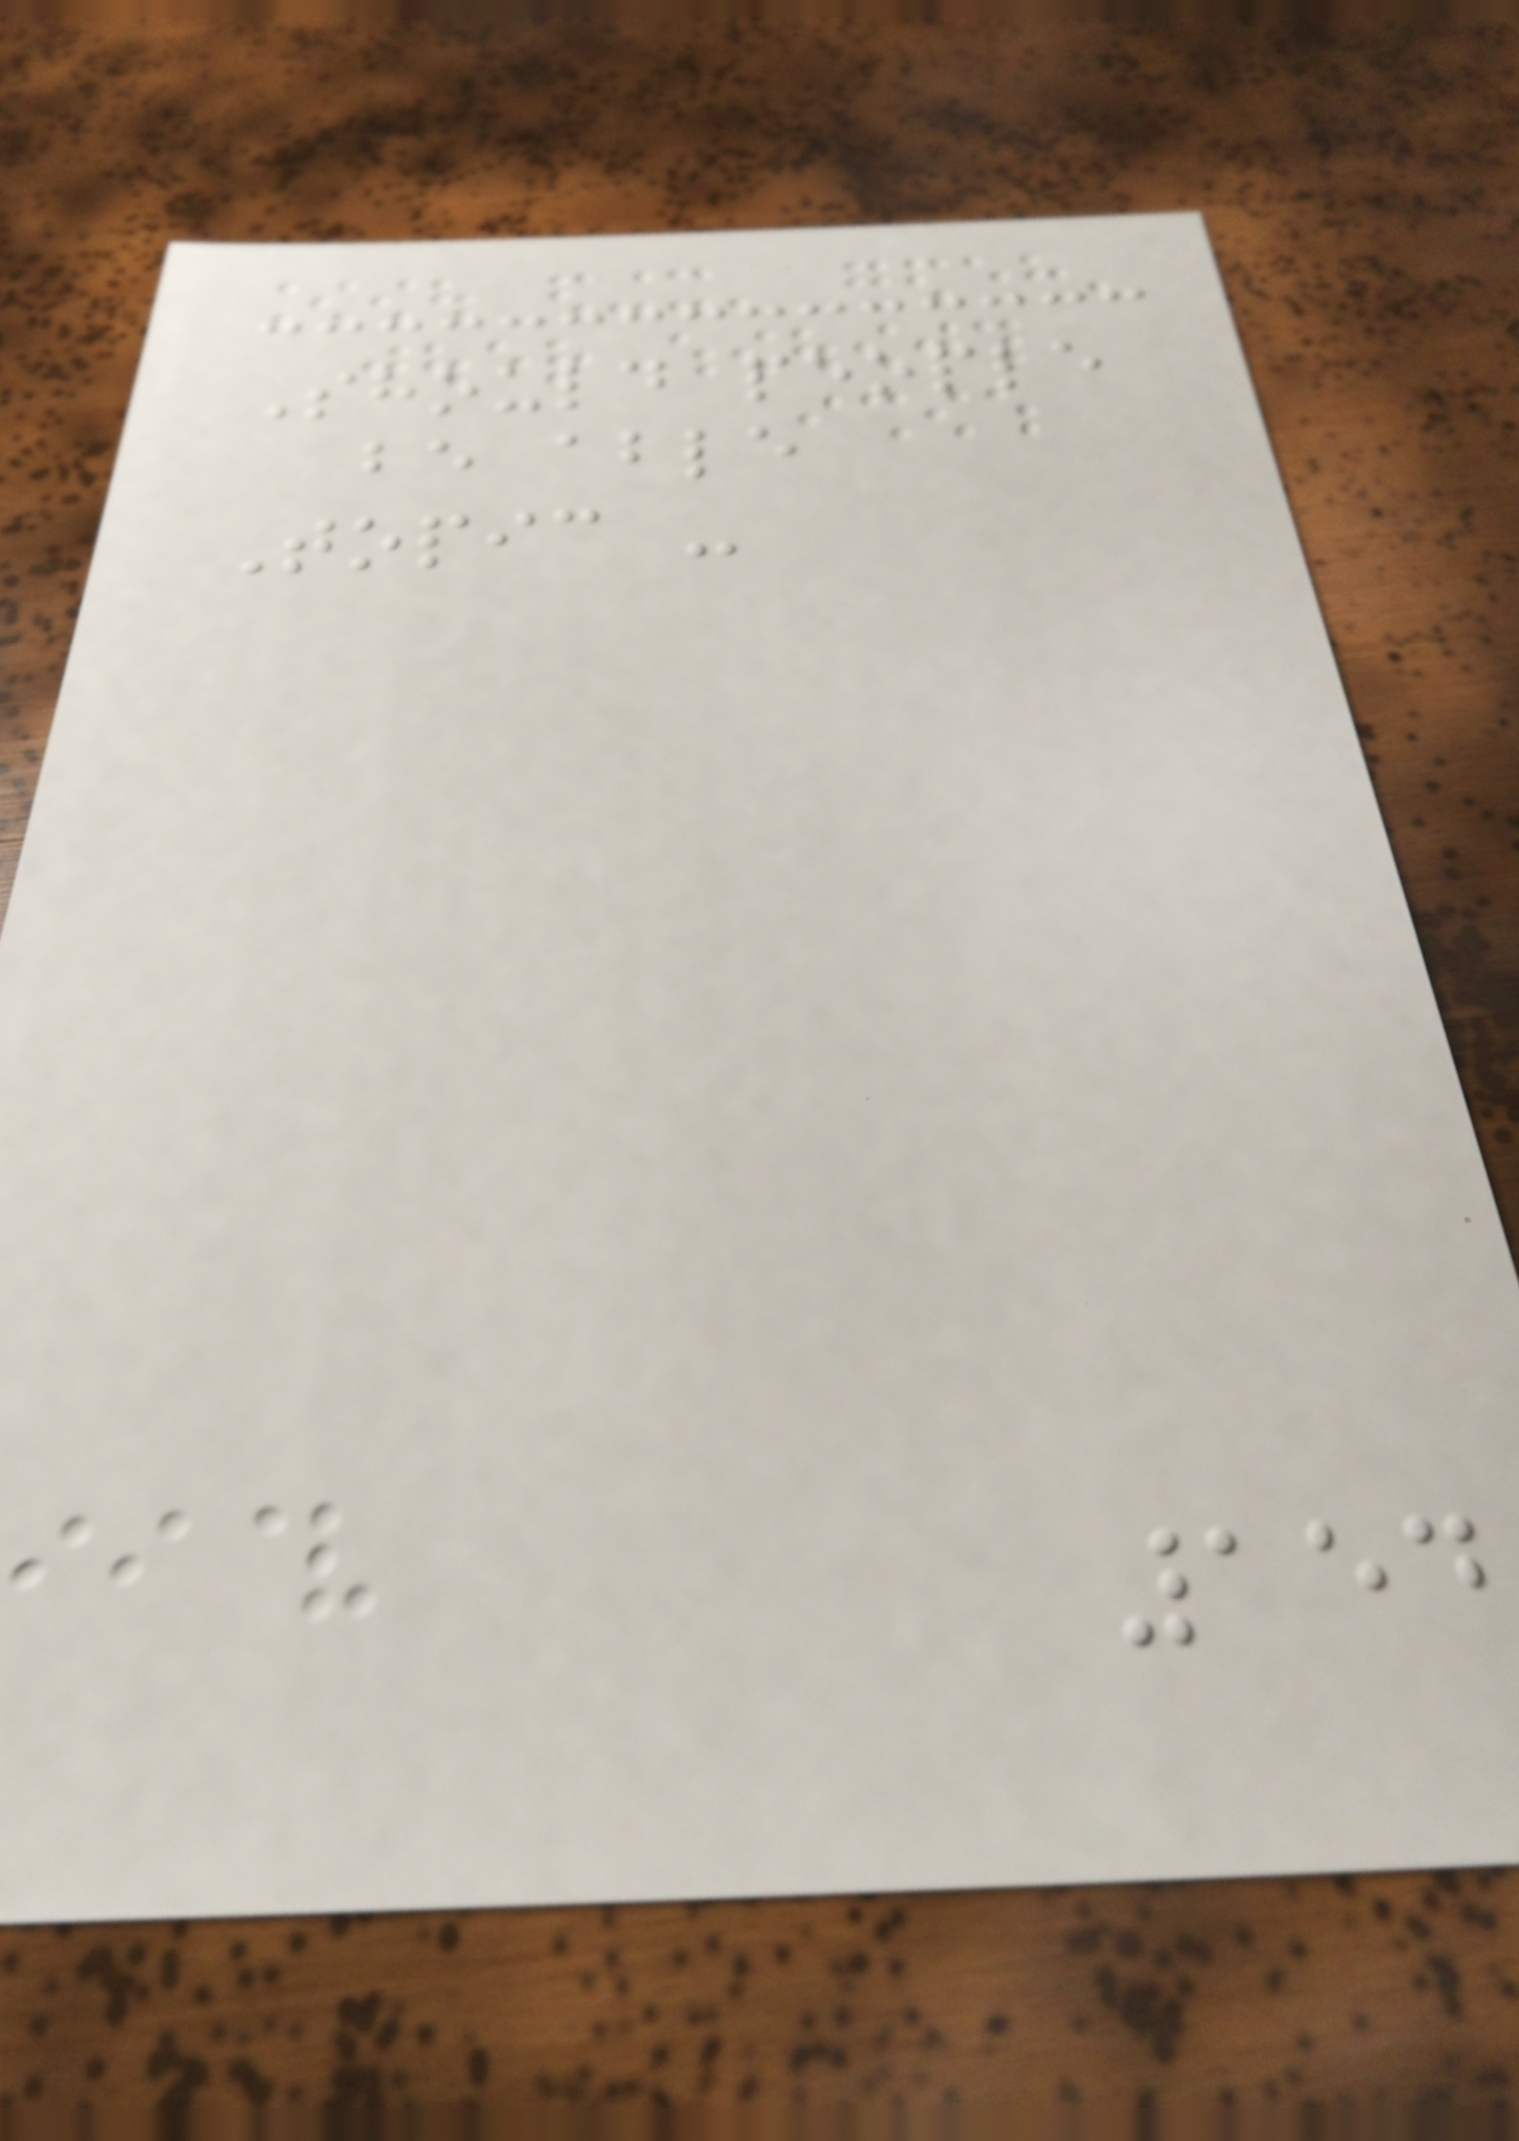Should people
be able
Topic -
154
